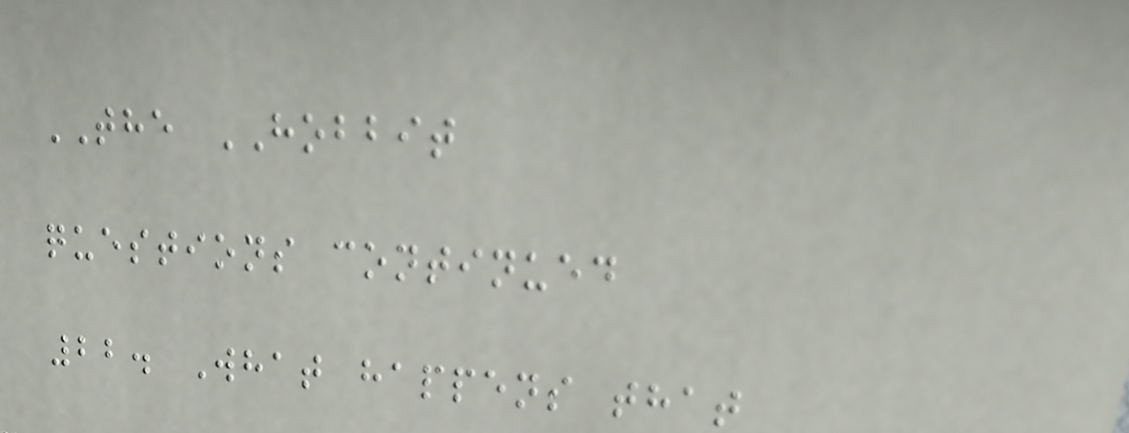THE HOBBIT
questions continued
22. What happens that
